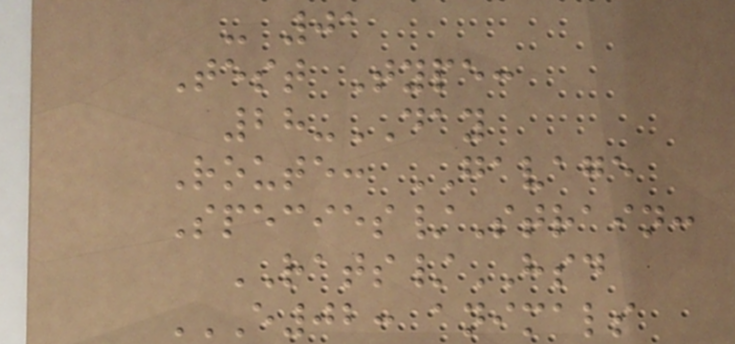- 01
Test Type:
28-DAY
Route: GAVAGE
Species/Strain:
RATS/HSD
E02: ANIMALS
